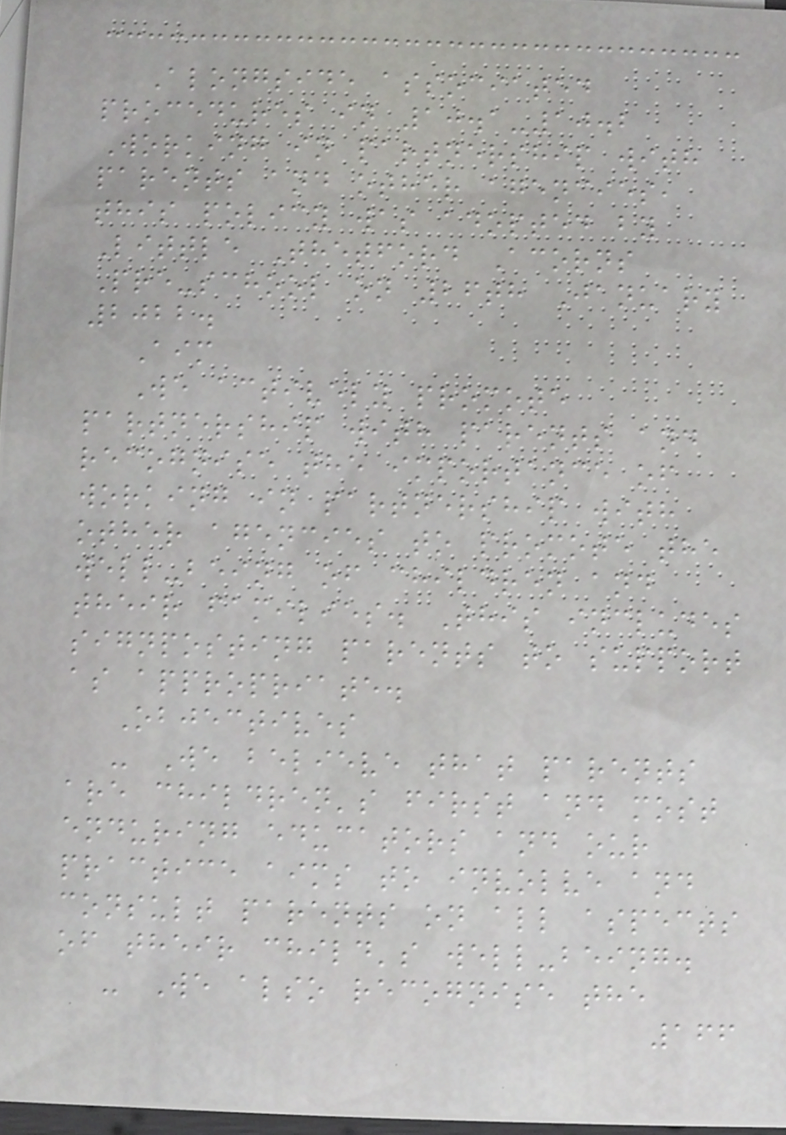Alongside associated
procedures in 10.1-10.2
Working in partnership with
parents and other agencies,
this policy was adopted by
Little Thetford Acorns
Pre-school on 26th January
2022.
Aim
We actively promote
partnership with parents and
recognise the importance of
working in partnership with
other agencies to promote the
well-being of children and
their families. This includes
signposting parents to support
as appropriate.
Objectives
- We believe that parents
are children's first and most
enduring educators and our
practice aims to involve and
consult parents on all aspects
of their child's well-being.
- We also recognise the
166
